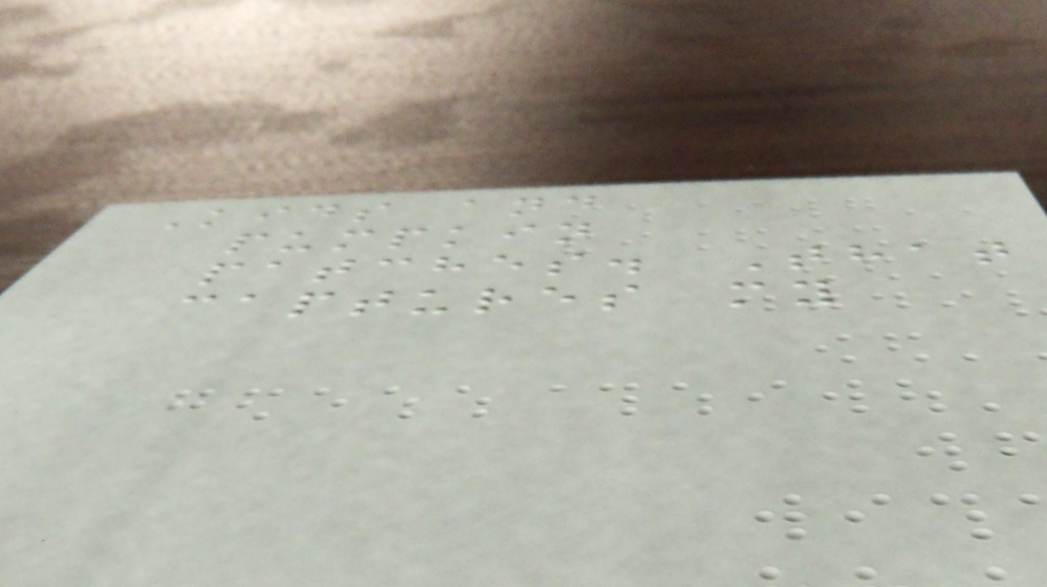Kids and
pumpkin
patches. That
captures my
